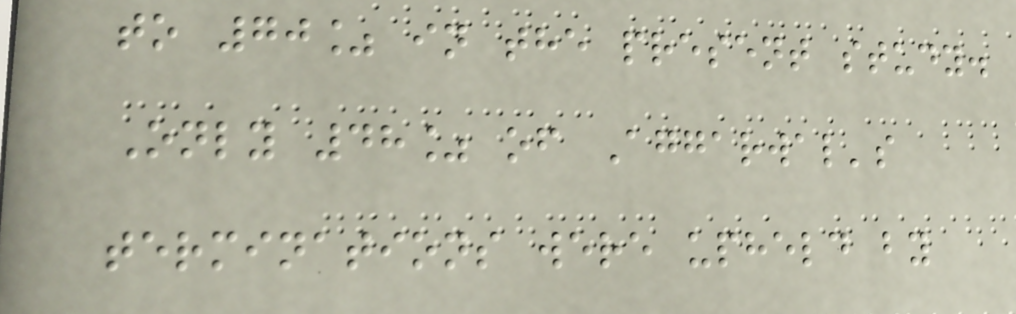to 70% in the present study.
Only 48% of Aggarwal's
terminations were upheld by
